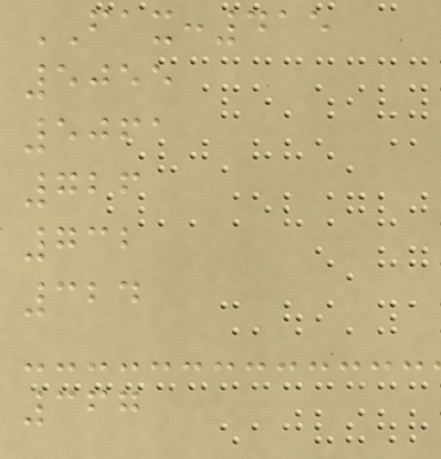FAX:415
5055
5061
726
732
324
367
